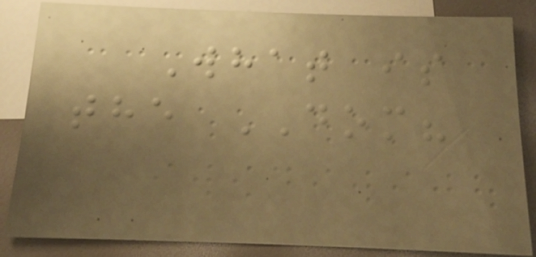What is
the DOM?
